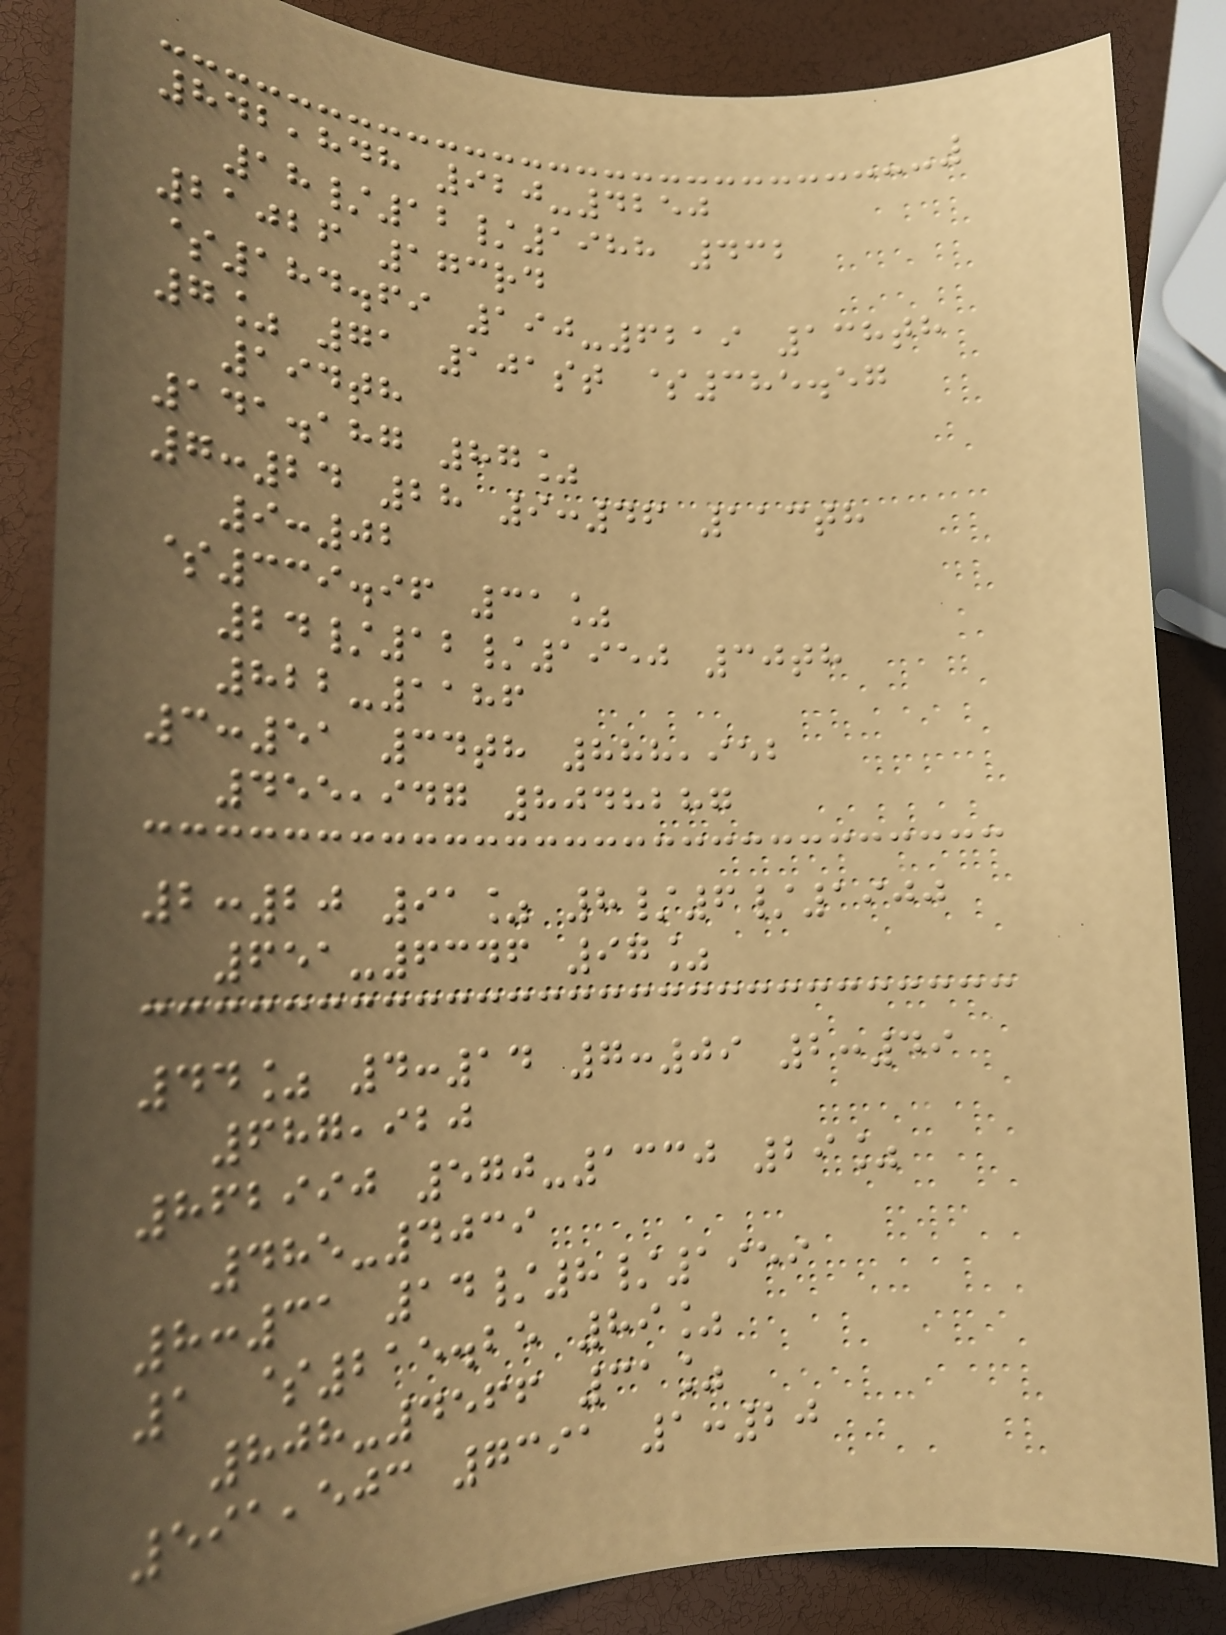842,848 920-4250
18/12/1988 432
21026 173rd
$184.69 190-6219 138th
7% 71 101st $385.57
194th
141.187 87%
7:24 28 9:46 113th
9:02
$339.96 31%
24/12/1950 30th
822-1186
3:51 34th 888,952
455,947 8048287
2:20 91% 8/6/1900
651-6346 97%
44% 4:14 7:09 2:49
687,920
862990 570-1330 29%
485-4039
8:31 14/8/1959
1 $215.25 89%
808-4566 31%
591,503 7391 1:20
